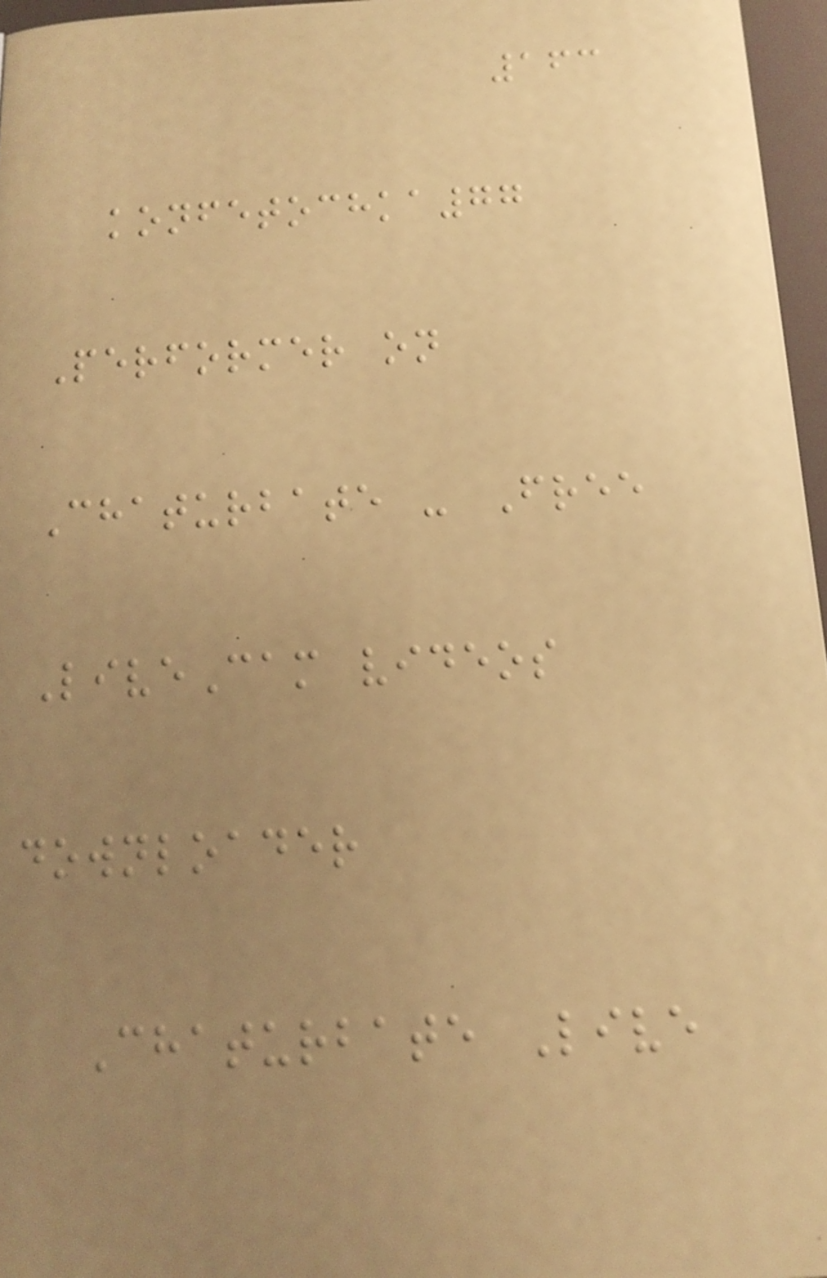163
konfetochka77
Performer on
Chaturbate - Free
LiveCam videos
downloader
Chaturbate Live
